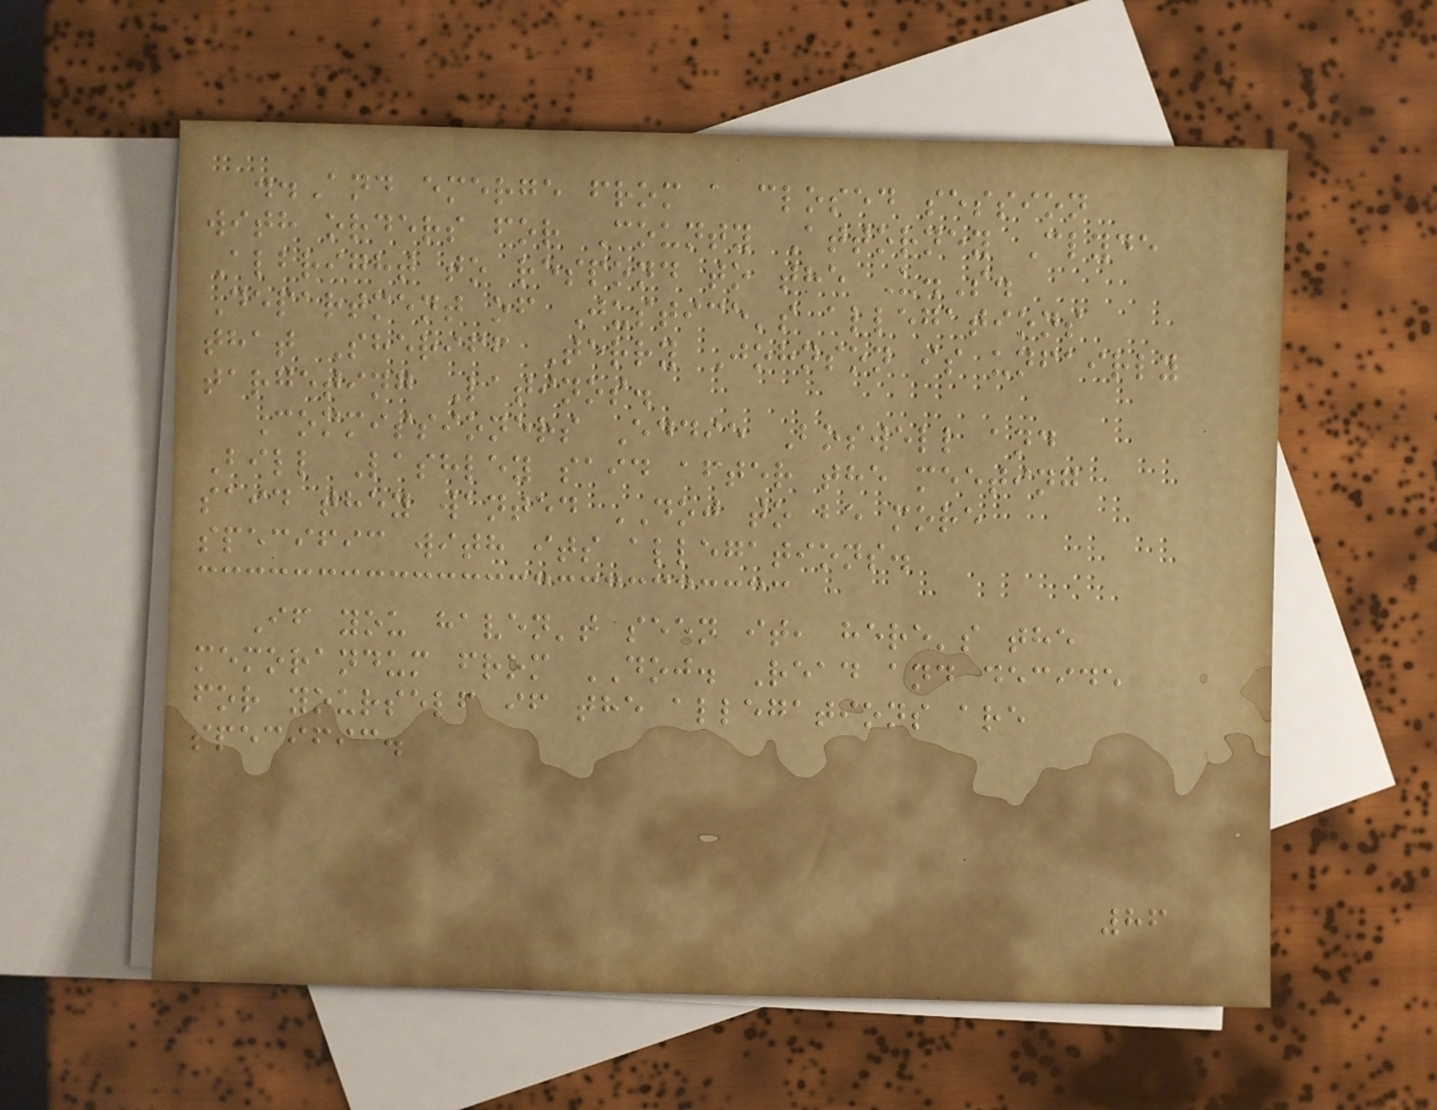..And emerge from a closed session
with orders for County Attorney Clyde
Albright to respond to the U.S.
Department of Justice's allegations
that Sheriff Terry Johnson is unfairly
targeting Latinos.
Commissioners Eddie Boswell and
Bill Lashley said after the meeting
said they wanted DOJ to be more
specific with its allegations.
If you haven't seen it, here's the
memorandum from DOJ. Read and decide
for yourself if the allegations are
specific.
86
